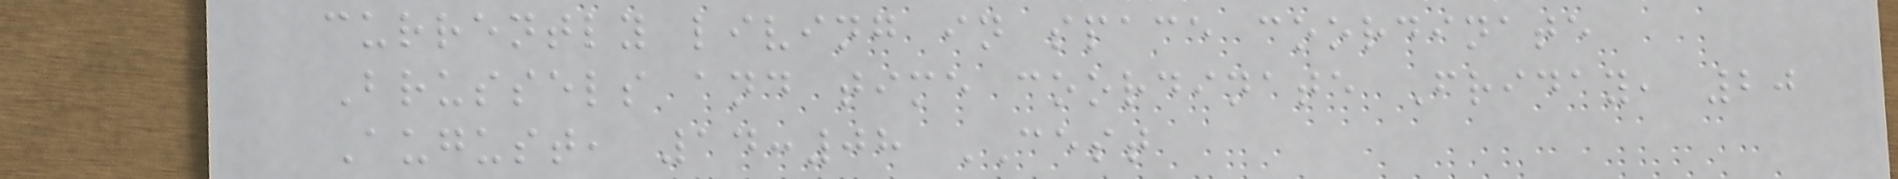currently living in space coordinate
Brussels and time coordinate Friday, 20
August, 14:08 CEST
